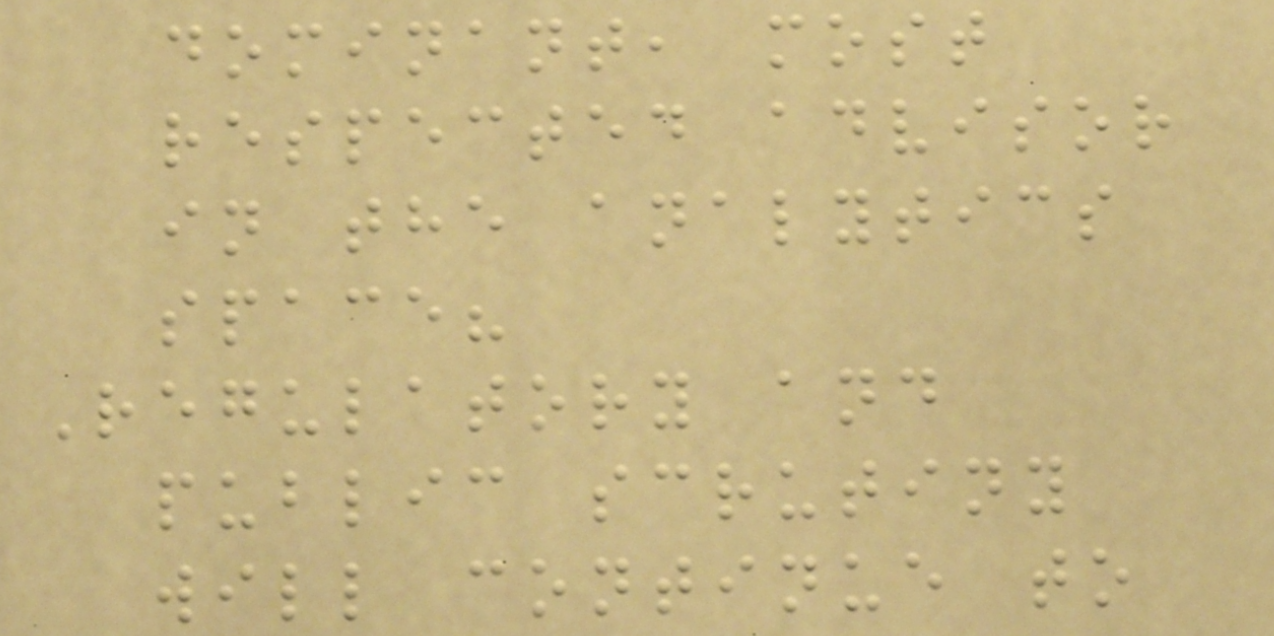dominant, most
respected advisor
in the analytics
space?
Regulatory and
public scrutiny
will continue to
